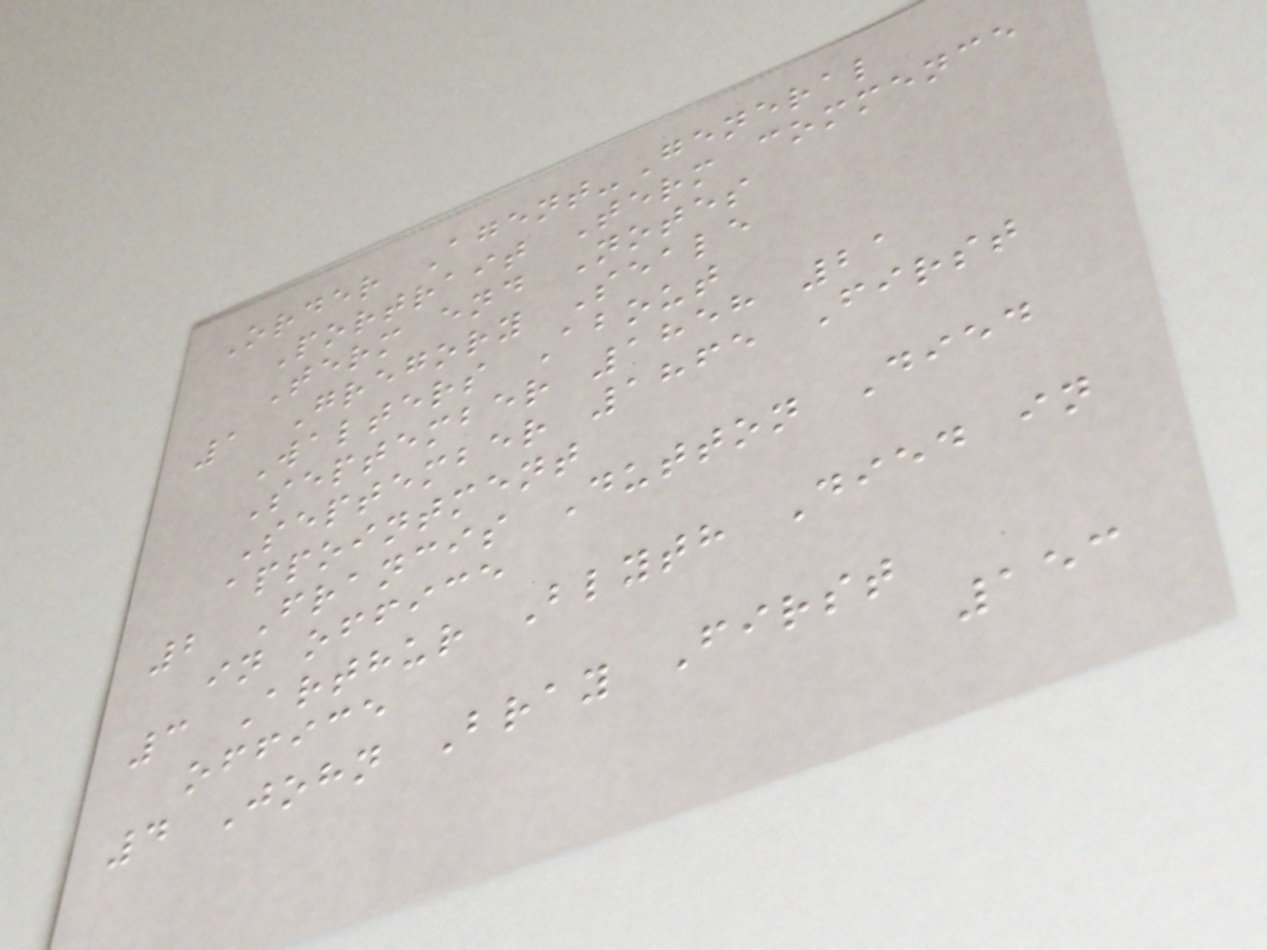Order Agent-General
Portrait Term commence
Term end Notes
1 Gregory Seale
Walters About
September 1858 21
September 1865 First
appointment
2 Francis Dutton Died
in office
3 Arthur Blyth Died in
office
4 John Bray First
153
